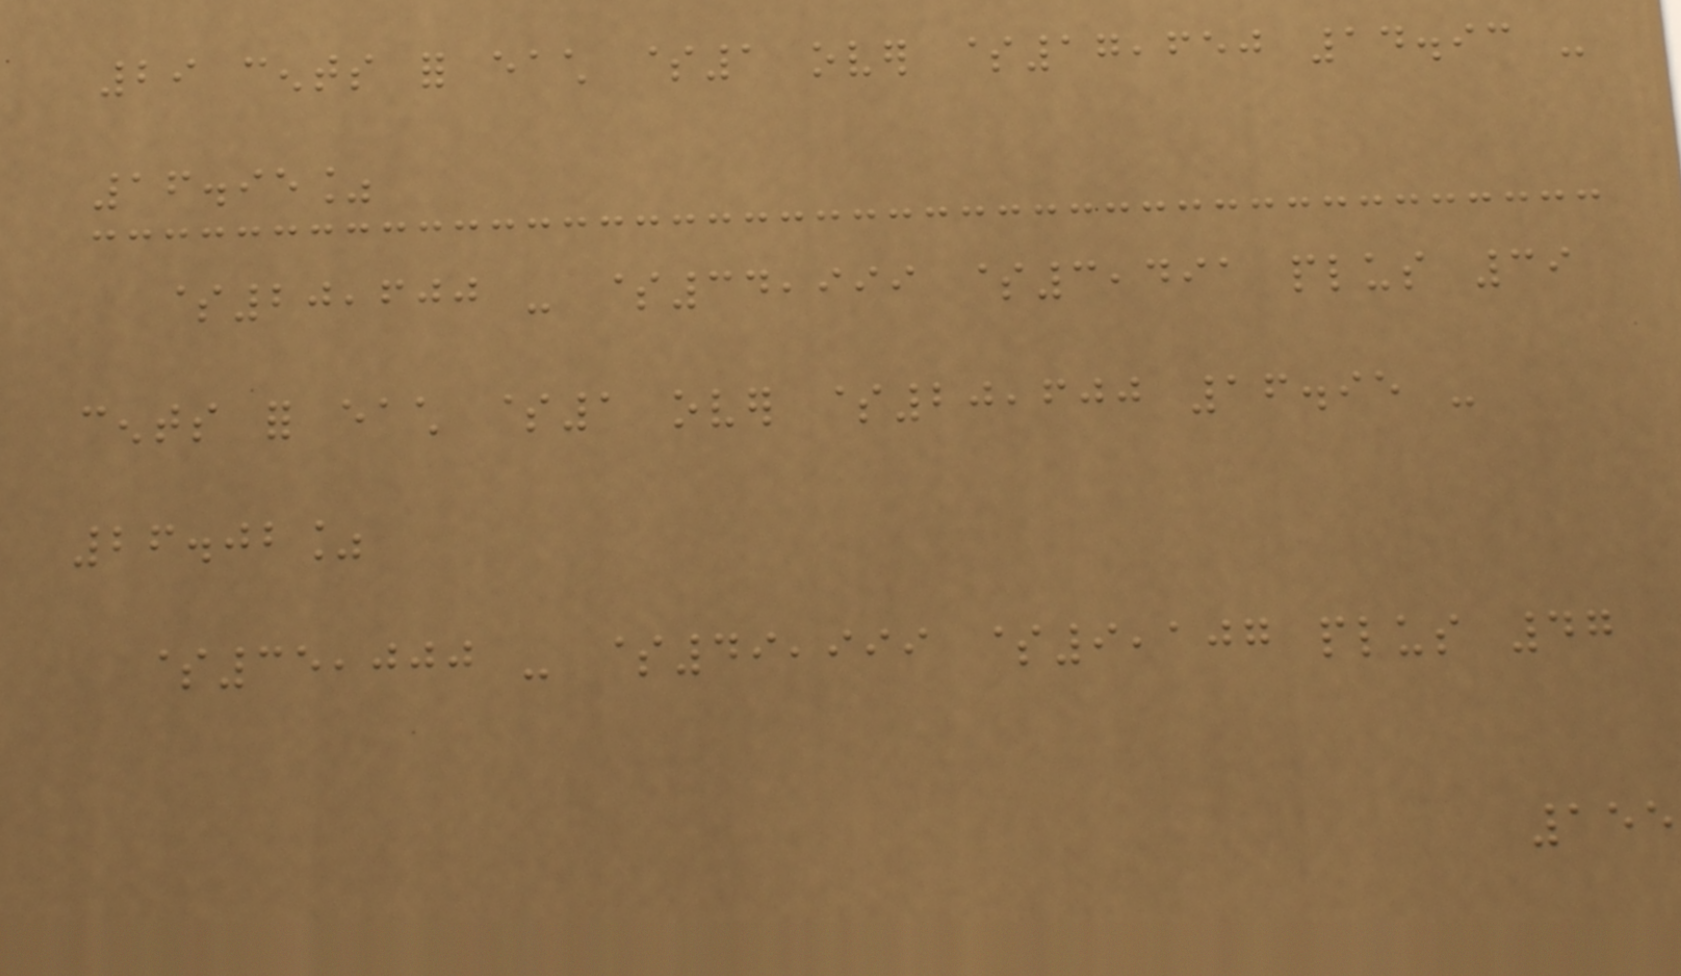29 cents for each $1 over $17,650 14.93 -
16.95%
$20,600 - $34,999 $3,491 plus 39
cents for each $1 over $20,600 16.95 -
26.02%
$35,000 - $49,999 $9,107 plus 47
155
